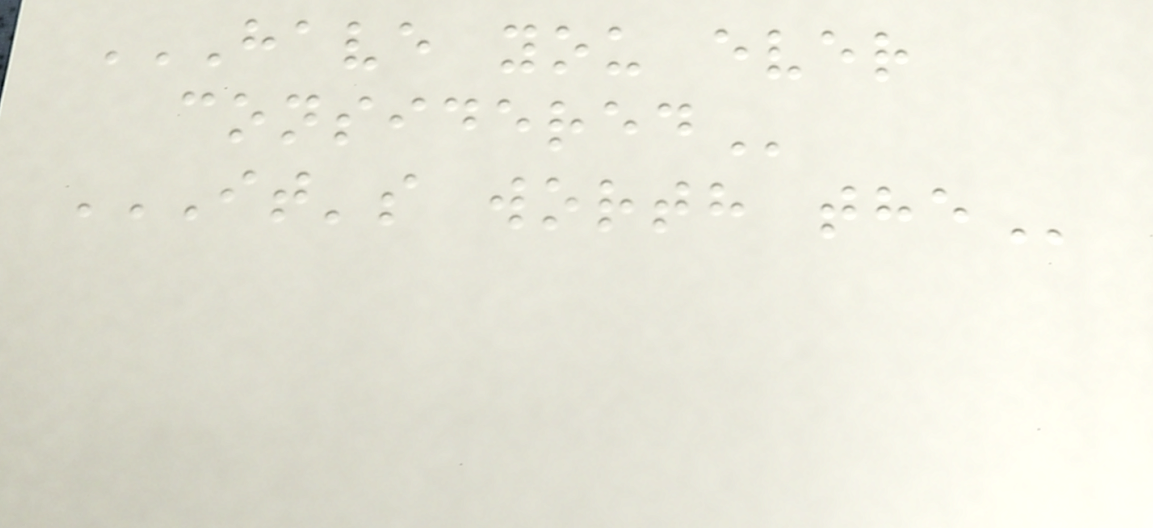HAVE YOU EVER
CONSIDERED
IT'S WORTH THE
